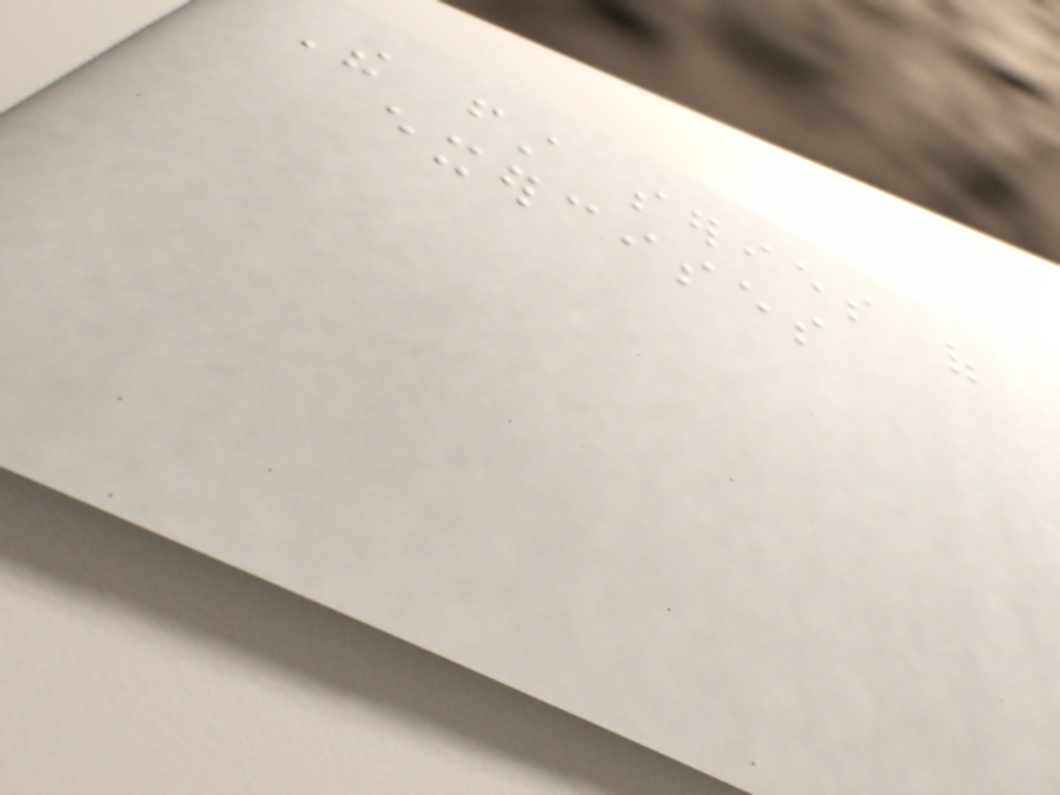The first series of
exercises
